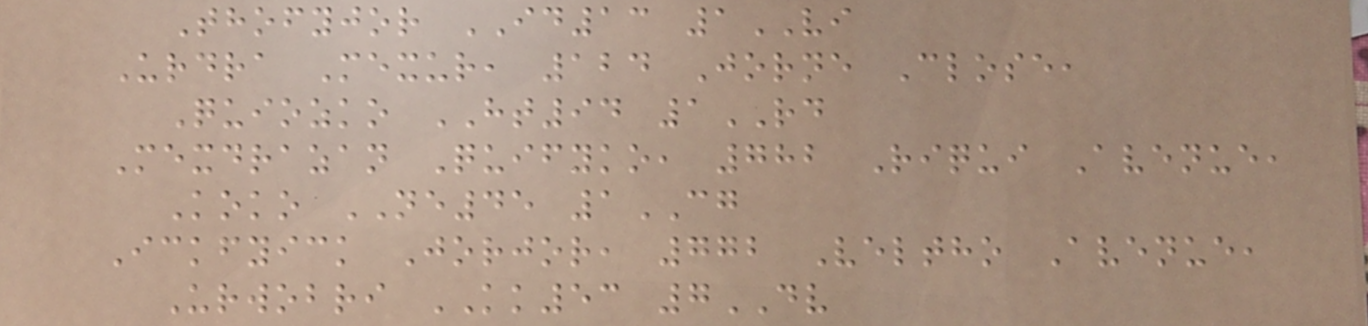Thofyjor ID13 1VI
Urdra Mexur, 124 Jorne Close,
Quiozko HT94 1RD
Mexdrazan Quifyko, 782 Riqui Avenue,
Koko NE45 1CG
Ickfyick Jorjor, 772 Veltho Avenue,
Urwobri KK53 7DV
